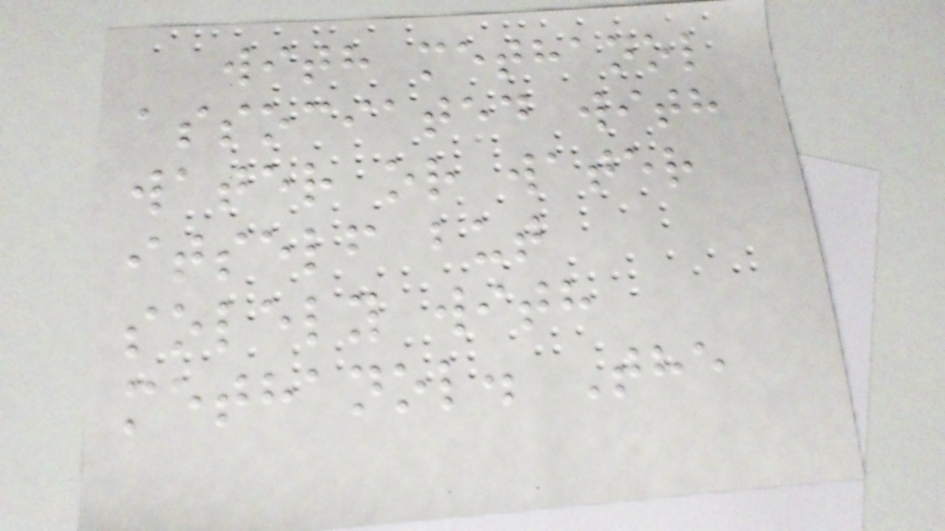with methanol
associated with
water or water
itself but
solely with
methanol. The
